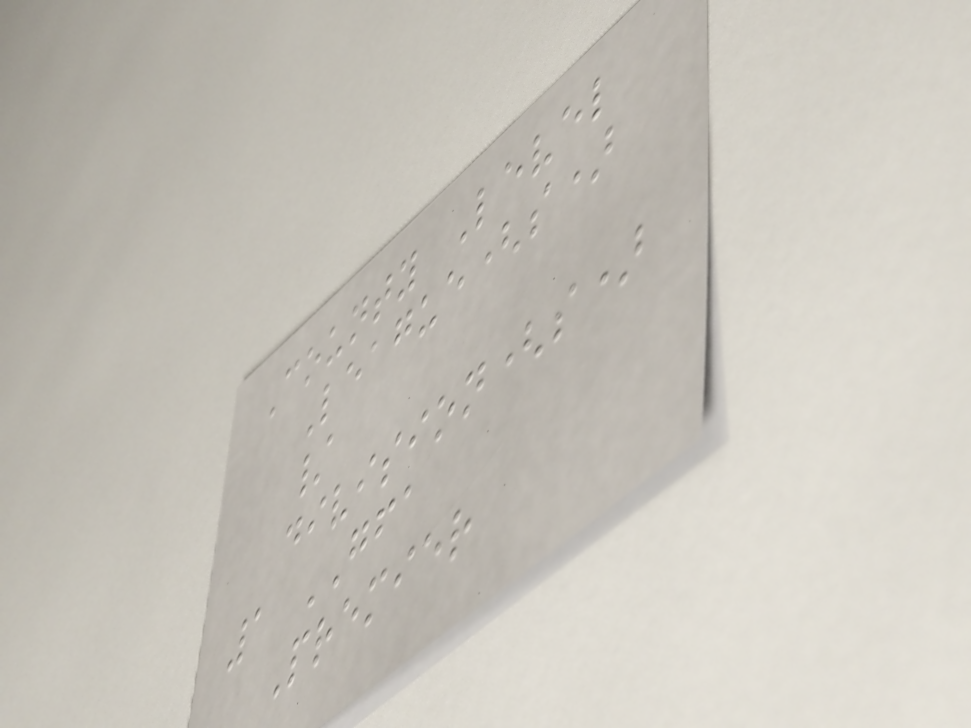County Level
League(s)
/
division(s)
1 GFA
Premier
